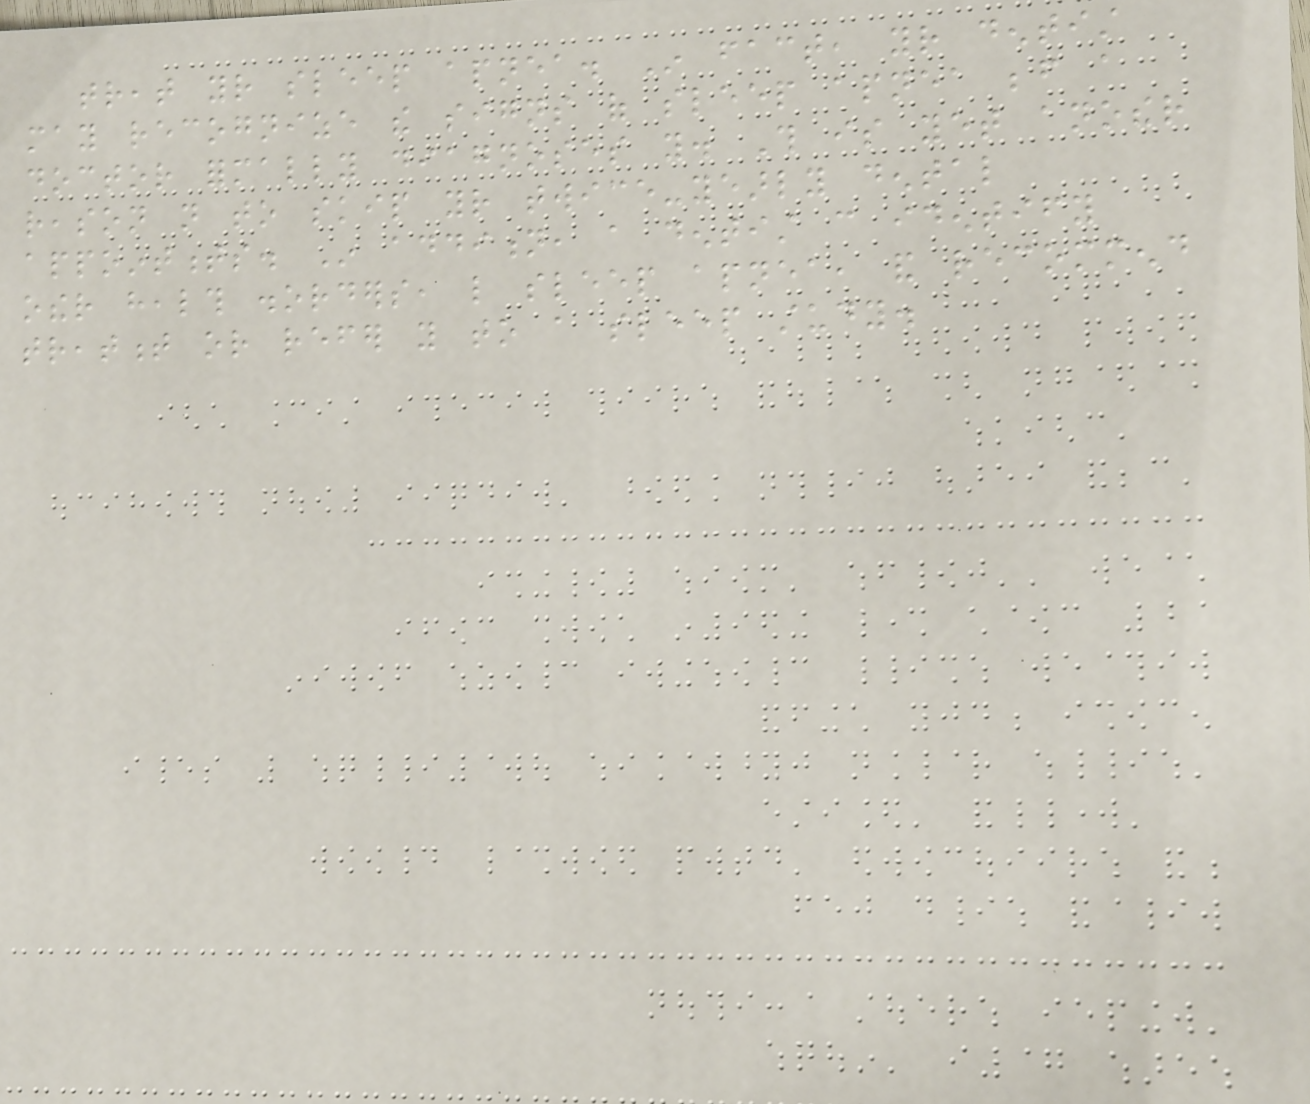treat your sleep apnea. In fact, your dentist
may recognize the signs of sleep apnea before a
doctor formally diagnoses you. This is yet another
reason not to skip your twice-yearly dental
appointments. In addition, a dentist can identify
other health disorders, like sleep apnea, and recommend
treatment or refer you to a sleep study.
